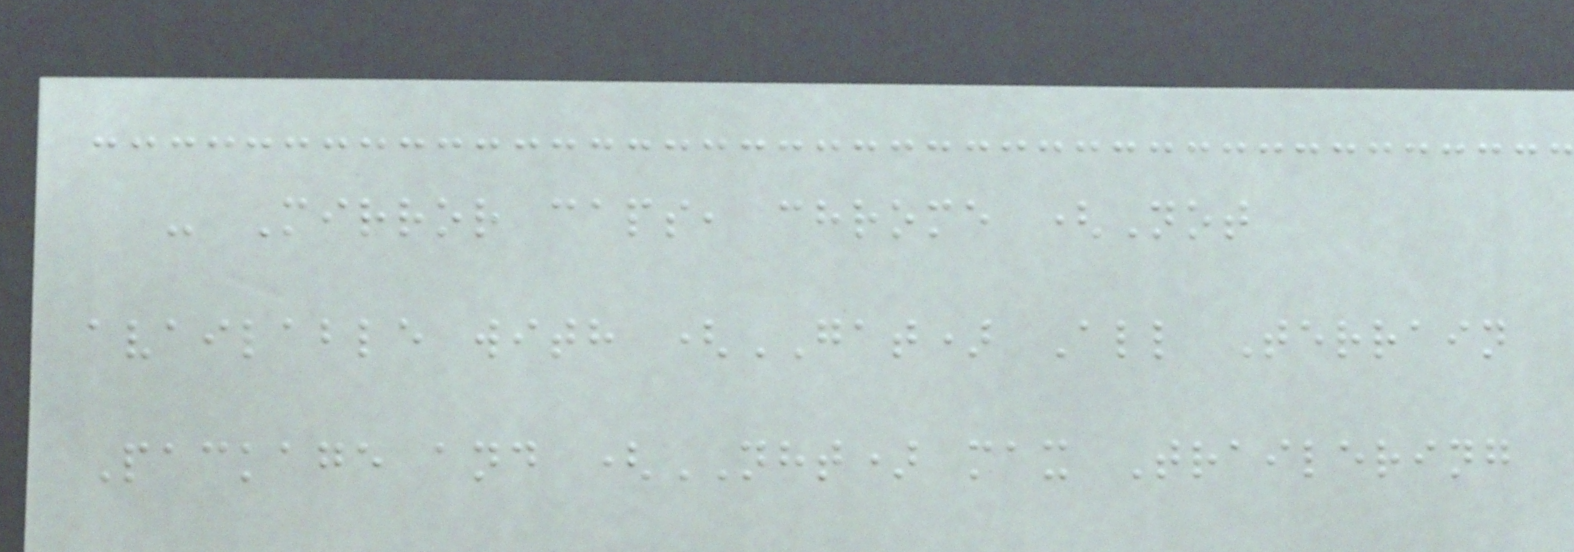- Mirror caps, chrome (Not
available with (GAT) All Terrain
Package and (NHT) max Trailering
